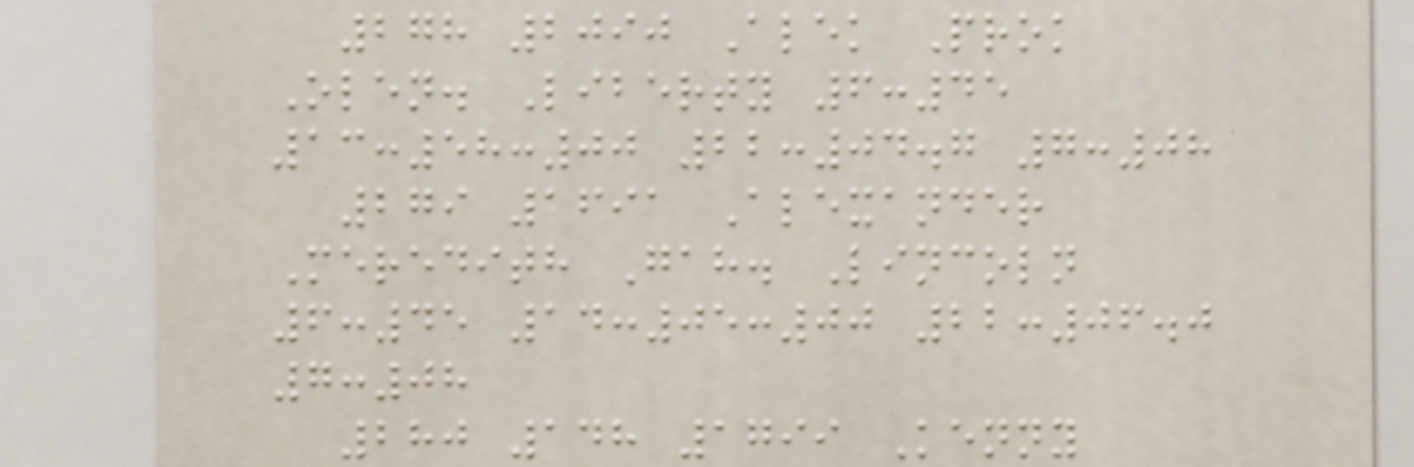278 2090 Alek Prok
Olen. Liberty 6:45
13:58:00 22:04.7 7:08
279 1691 Alexander
Meredith Gah. Lincoln
6:45 14:05:00 22:06.0
7:08
280 148 1799 Kenny
